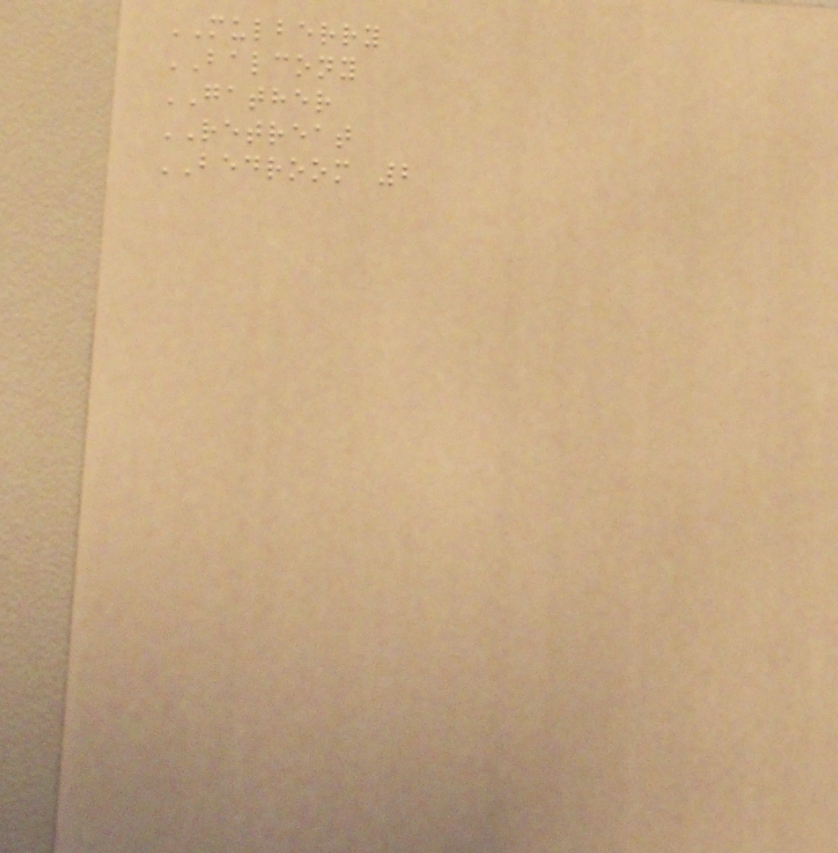MULBERRY
BALCONY
GATHER
RETREAT
BEDROOM 2
